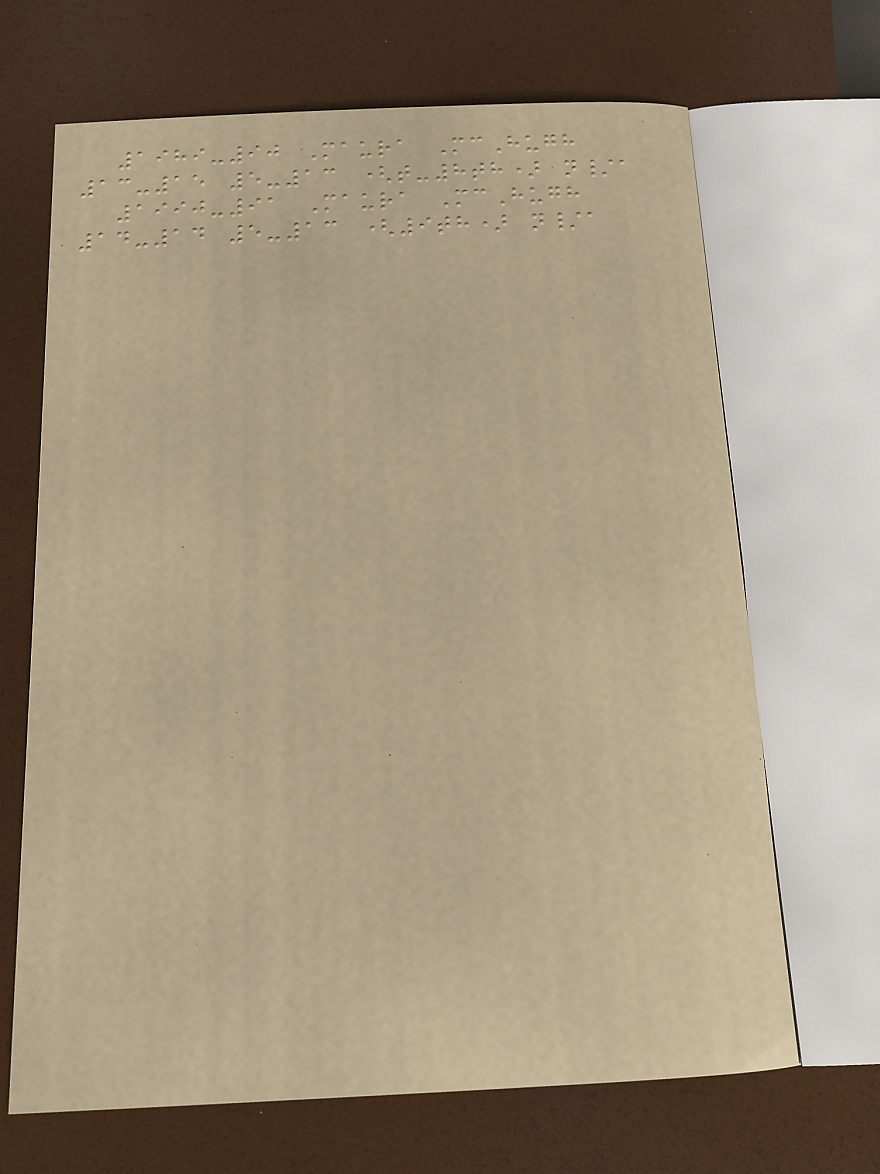1989-90 Maura McHugh
13-15 5-13 (t-8th) n/a
1990-91 Maura McHugh
14-14 5-13 (9th) n/a
